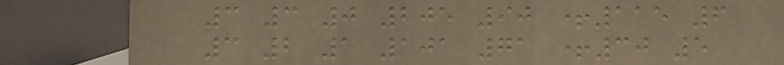3 3 0 205 90 +115 6
3 2 1 101 71 +30 5
